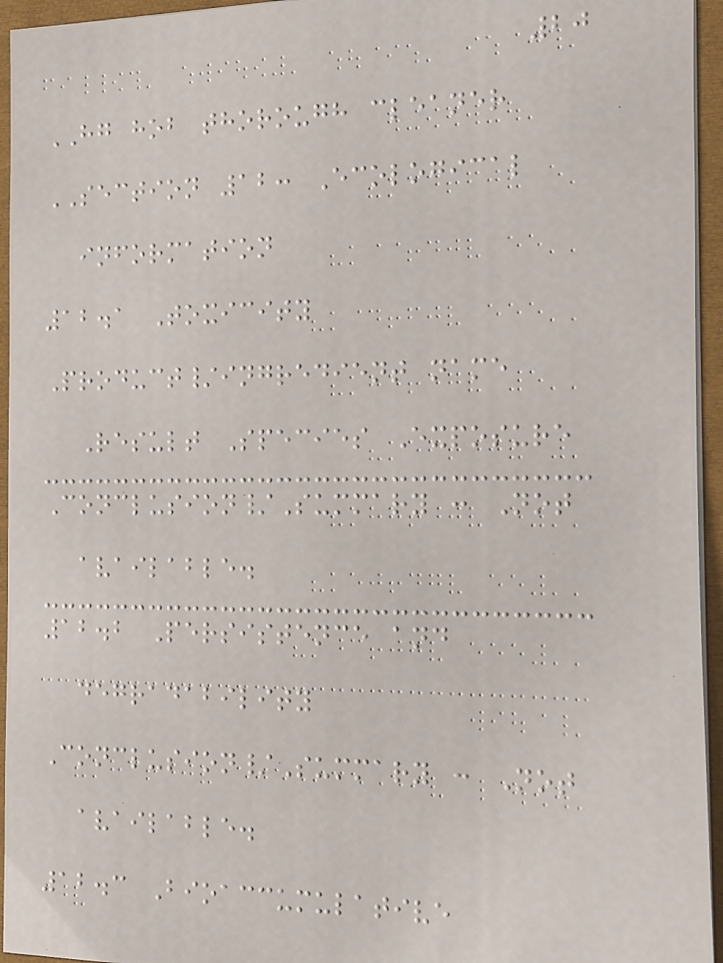20
HG hob thorough cleaner
SECTION 12: Ecological
information
12.1 Toxicity
Product/ingredient name
Result Species Exposure
Conclusion/Summary : Not
available.
12.2 Persistence and
degradability
Conclusion/Summary : Not
available.
12.3 Bioaccumulative
